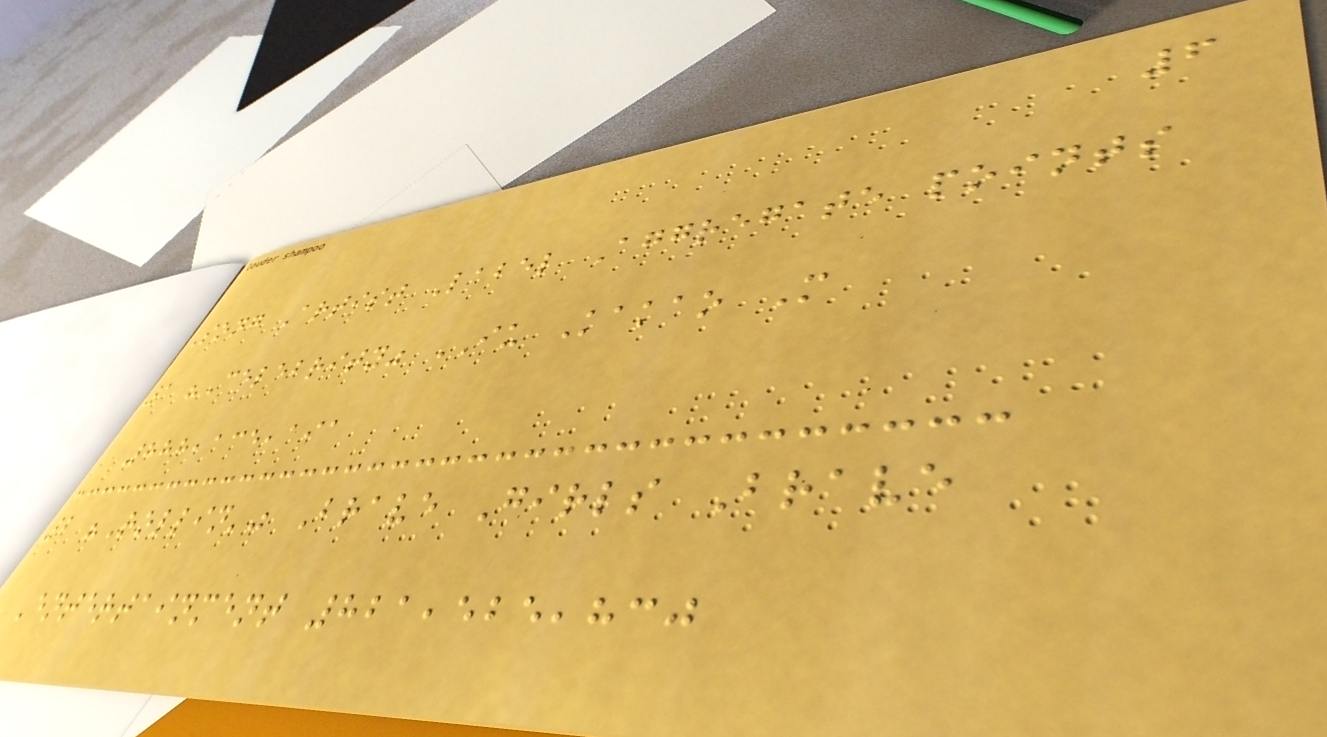6
Song Artist Label Aggregate points
1 "Celebrity" IU Kakao M
888,135,191
2 "Rollin'" Brave Girls Brave
Entertainment 821,525,830
